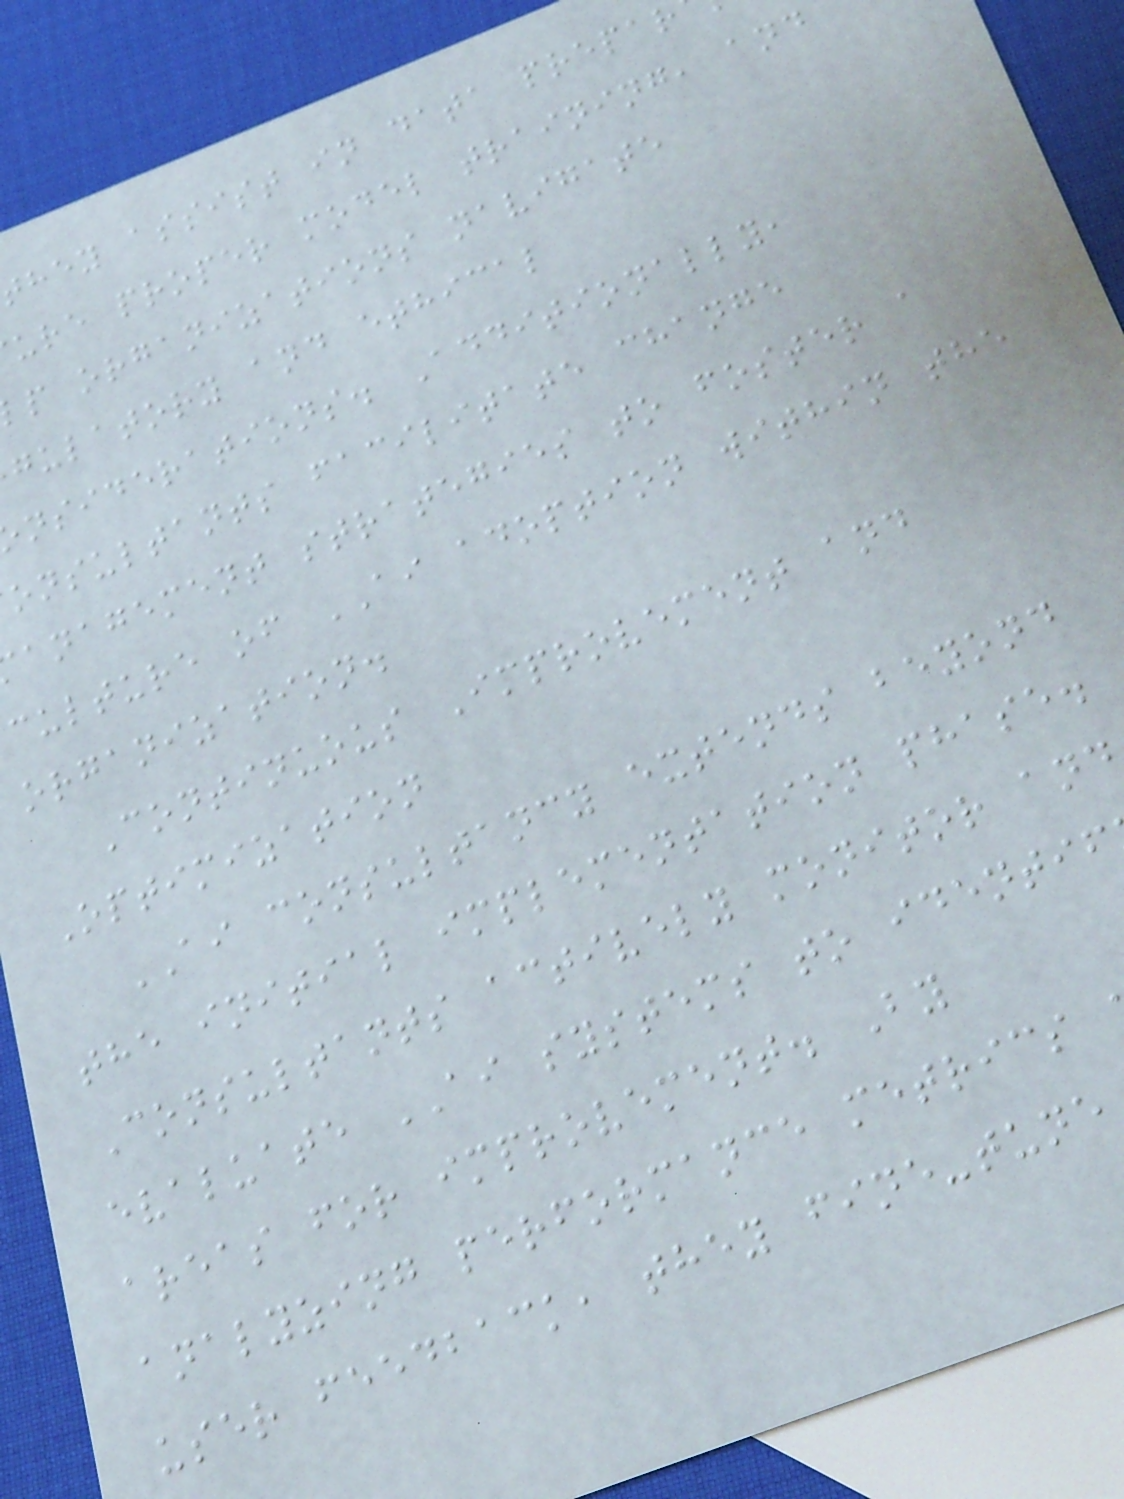hey assist in data prepar
ure proper model training, and
p organizations navigate
gulatory and ethical
nsiderations. Additionally,
onsultants facilitate change
anagement strategies to foster a
culture of AI adoption within the
organization.
Continuous Improvement and
Optimization
AI consultancy extends beyond
the initial implementation phase.
Consultants actively monitor and
evaluate AI systems to identif
areas for improvement. By
analyzing performance metrics
user feedback, they fine-tune
